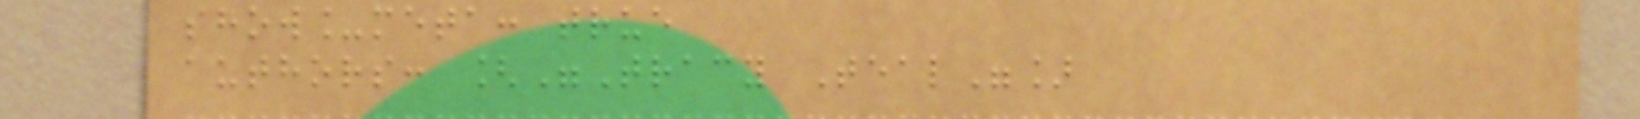show_meta: true
authors: ["Tracy Teal"]
